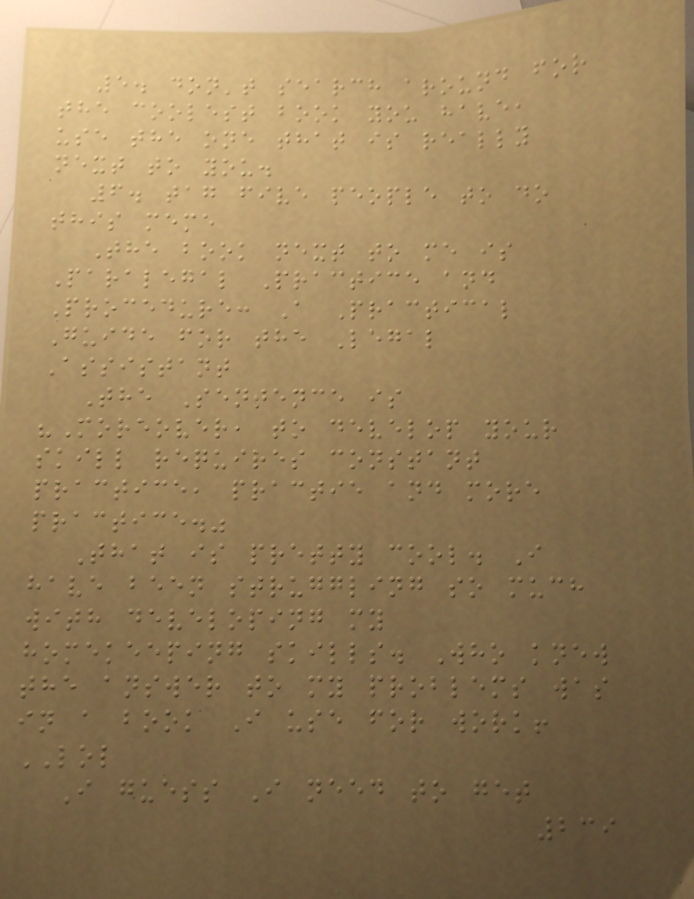5. don't search around for
the coolest book you have,
use the one that is really
next to you.
6. tag five people to do
this meme
The book next to me is
Paralegal Practice and
Procedure: A Practical
Guide for the Legal
Assistant
The Sentence is
"Moreover, to develop your
skill requires constant
practice, practie and more
practice."
That is pretty cool. I
have been struggling so much
with developing my
homekeeping skills. Who knew
the answer to my problems was
in a book I use for work!
LOL
I guess I need to get
239
